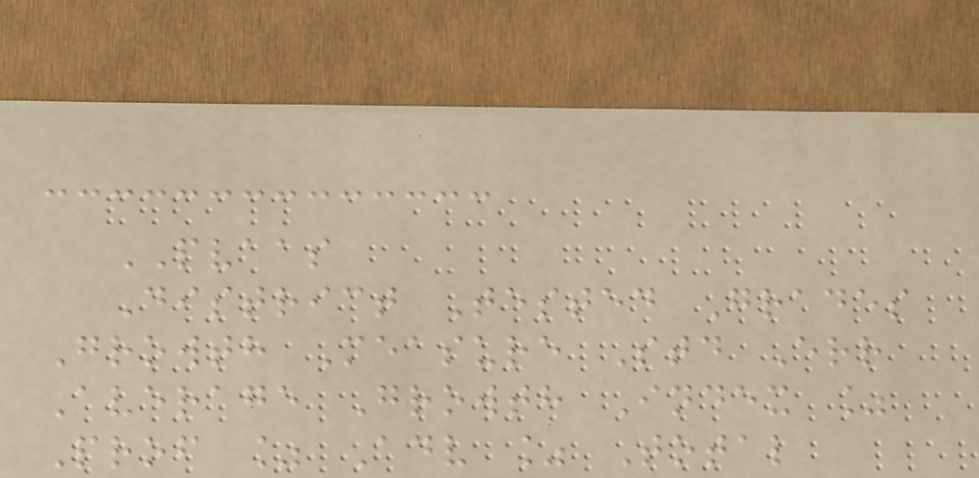PVAAS
District Tested Grades
Growth Measure Std Err
Average Growth Index %
Prof % Adv % Total
